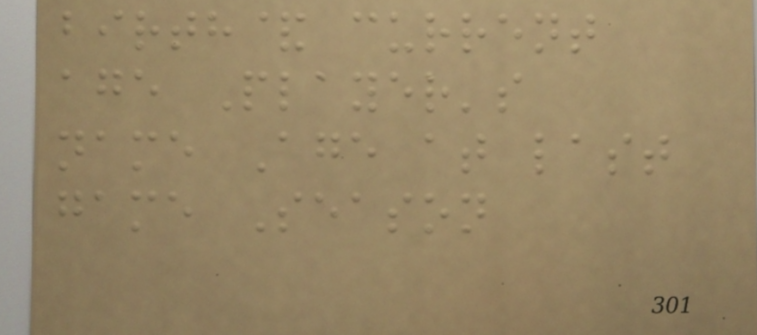birth& current
age Player's
name Age at last
game Season
